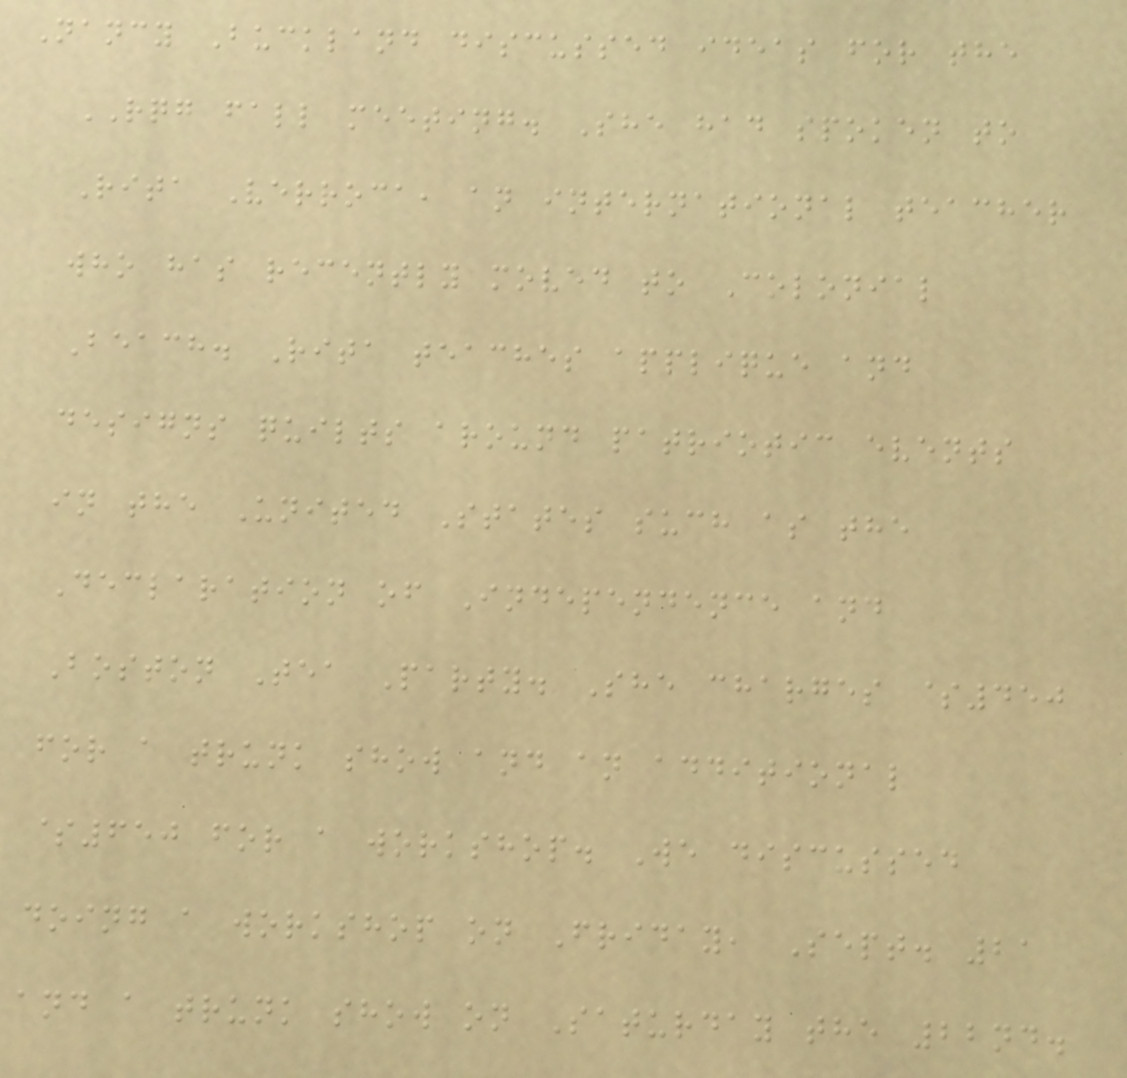Nancy Buckland discussed ideas for the
RQG fall meeting. She had spoken to
Rita Verroca, an international teacher
who has recently moved to Colonial
Beach. Rita teaches applique and
designs quilts around patriotic events
in the United States such as the
Declaration of Independence and
Boston Tea Party. She charges $450
for a trunk show and an additional
$650 for a workshop. We discussed
doing a workshop on Friday, Sept. 21
and a trunk show on Saturday the 22nd.
